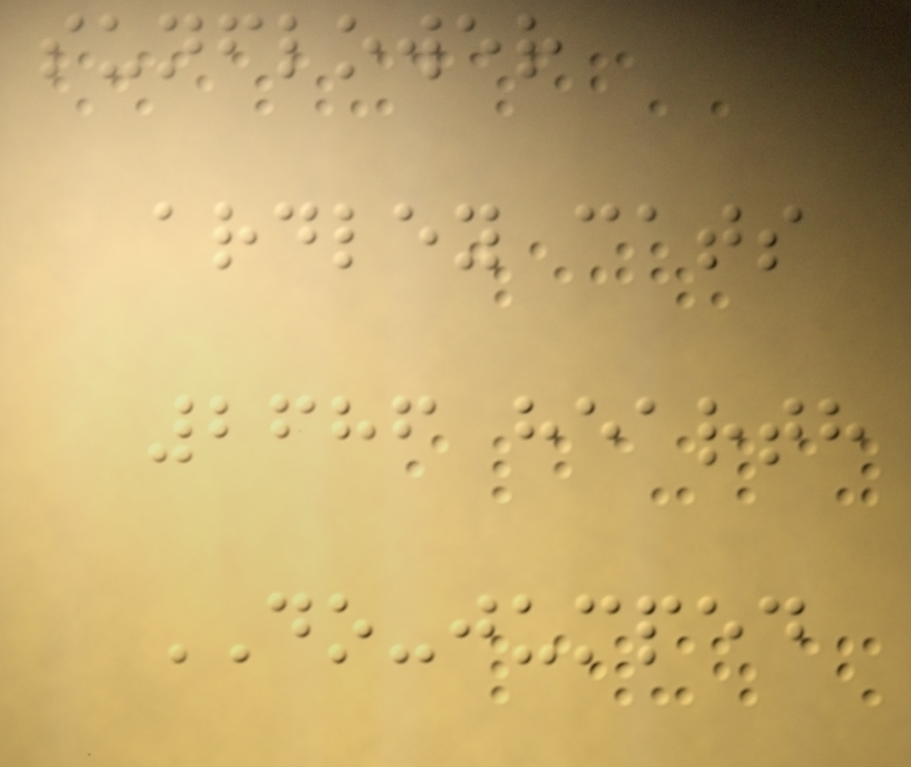sunflower
ardley cats
2686 hearth
DO-jumped
